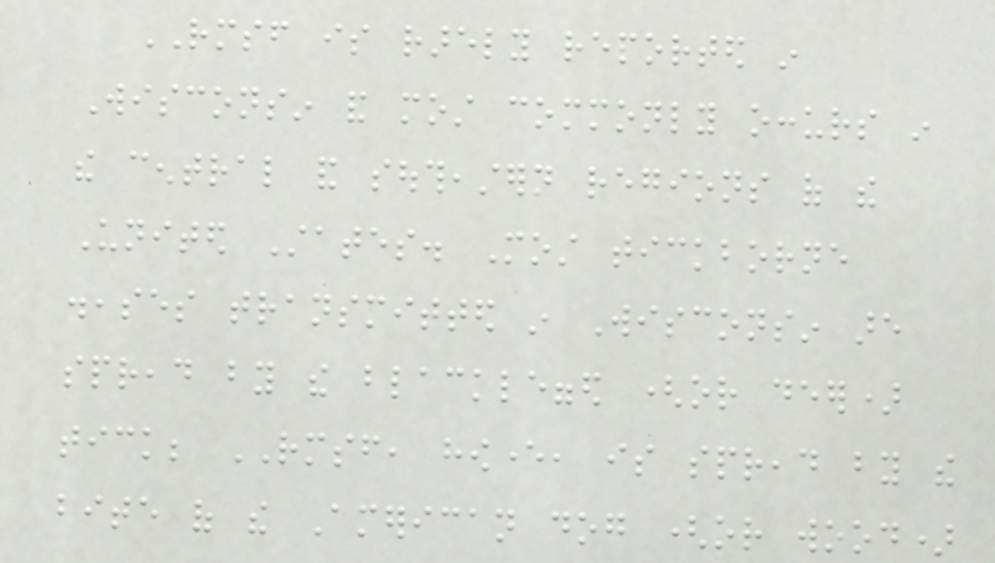RMSF is rarely reported in
Wisconsin and most commonly occurs in
the central and southeastern regions of the
United States. Most tickborne
diseases transmitted in Wisconsin are
spread by the blacklegged (or deer)
tick; RMSF, however, is spread by the
bite of the American dog (or wood)
